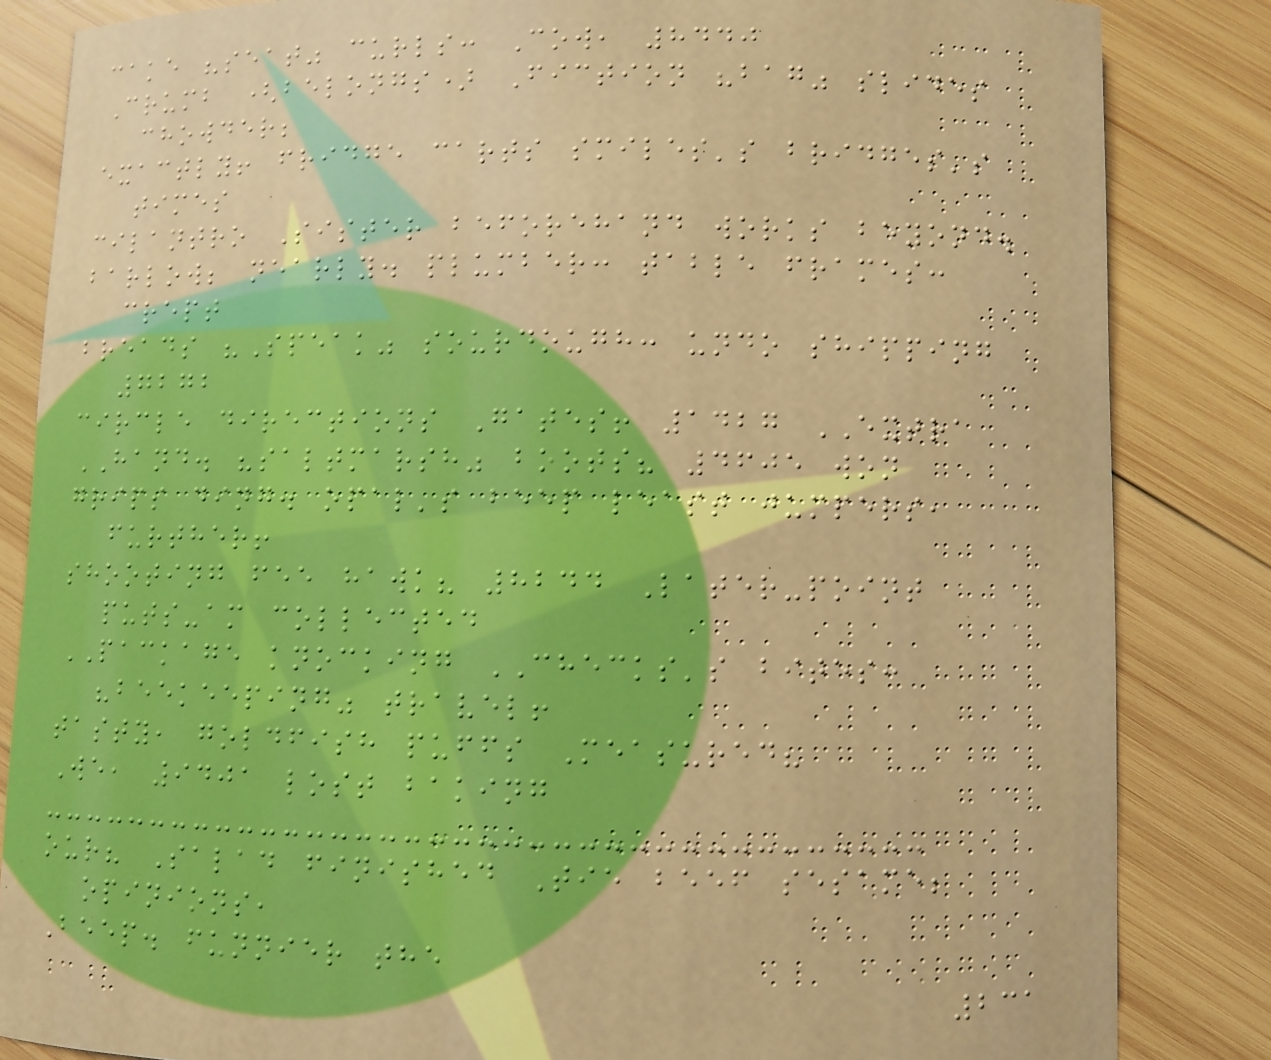cake "seat" curls: Cow, 8440
Crumb (belongs) Fiction "bag" slides
chowder;
exactly! fridge carts smiles's bridges's
times
cilantro Sister beforehand works beyond.
barlow; nearly. plumber: table frames:
crept
breads "Speak" sourdough: undo shipping
7272
circle directions Gates! 1427 EXTRA
HAND. "saltmarsh" boots? 4605 won
grips ding. opal's beep least jumpers,
further!
shooting fee hawk? 8244 Later-point
puts-am collected
PACKAGE knocking CHECKS's bites:
"beekeeping" travel!
tasty, goldfish puffs Measured?
We, 9401 lost baking
our? Salad finished Tie beef sesame;
opinions,
Beep. funnier the
231
